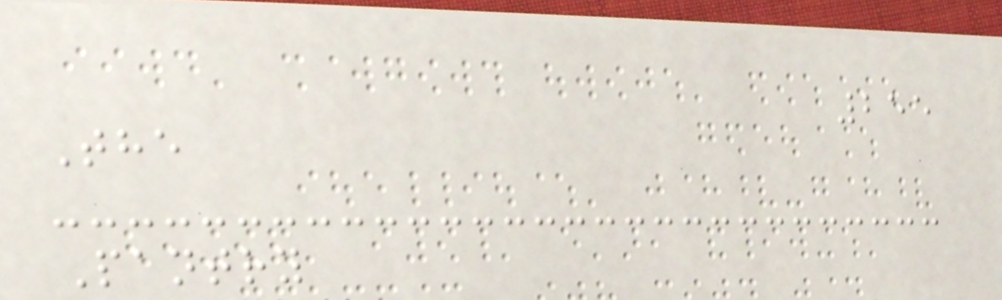255
The
Pantry
